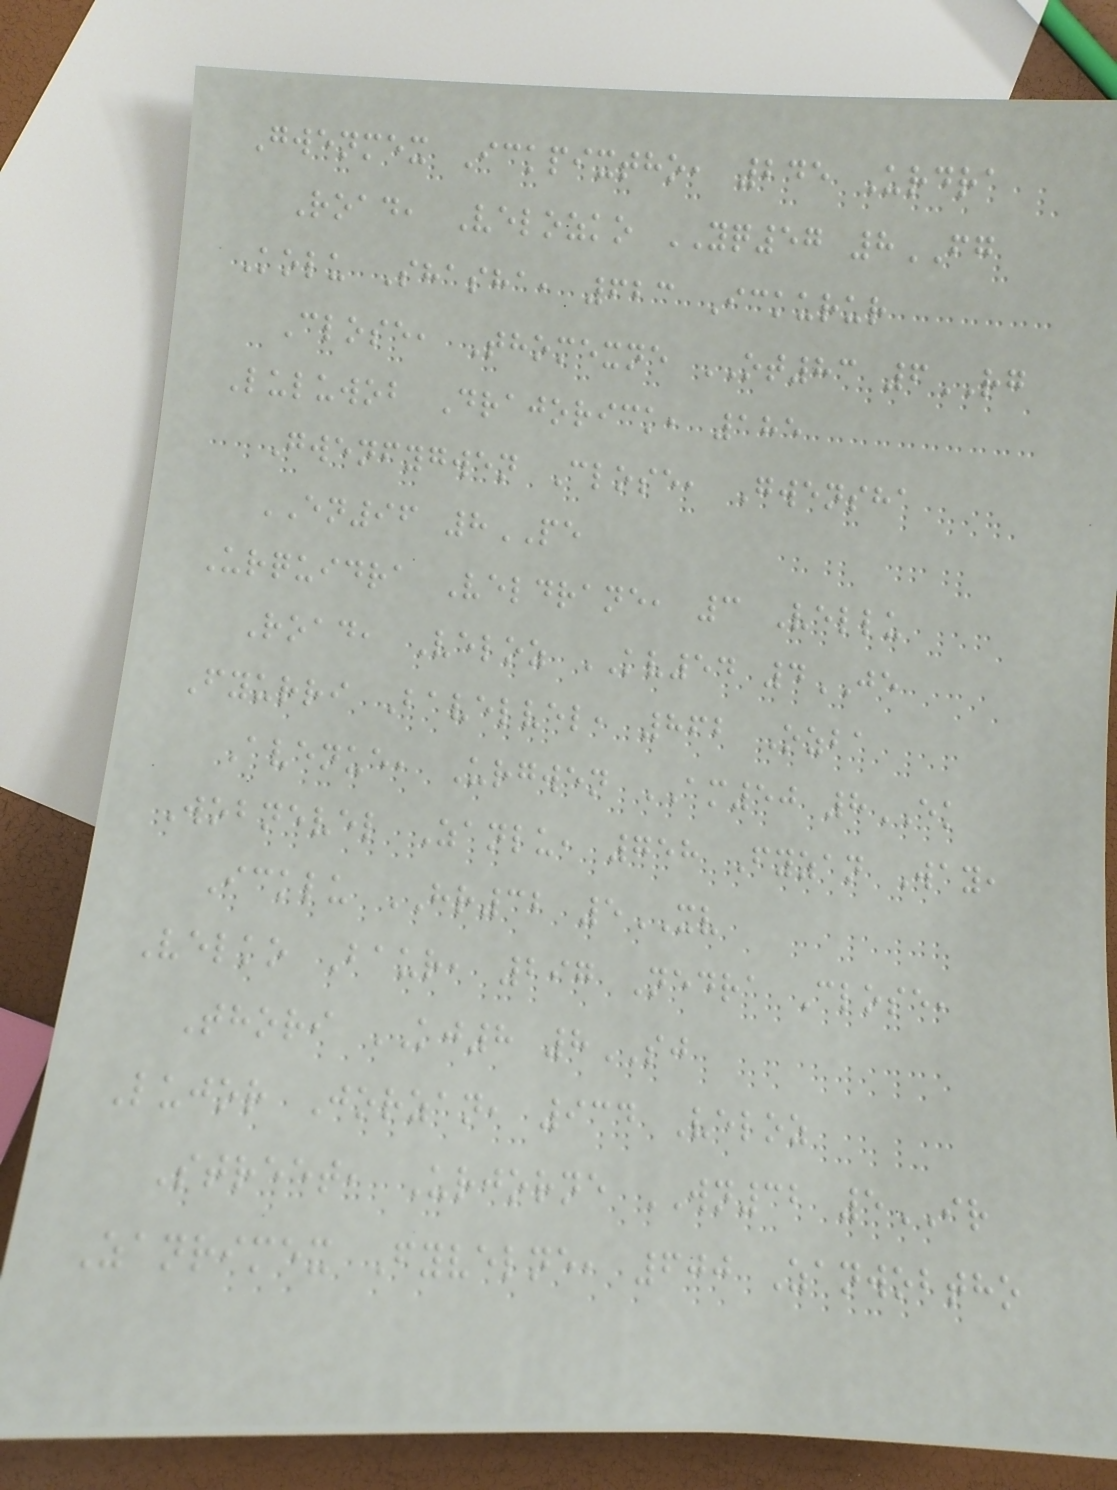Gwenmex Ickpixtho, 245 Urdra
Road, Velozko YQ57 8FG
Kolu Shasha, 623 Ickurur
Close, Thomexne OT83 6RG
Luluwob Drajorick, 185
Gwenfygwen Close, Gwensha
EN96 8PE
Urquidra Veldrane, 3 Vellu
Road, Veloz KV54 4JE
Fyurri Bavelvel, 862 Ozba
Avenue, Urgwen AM50 8EK
Wobnevel Zanlu, 758 Fyzan Way,
Icklu HR32 5XV
Velko Baur, 297 Nedra Close,
Thori KJ8 8SJ
Lujor Jorzan, 934 Veloz
Street, Urjorne WN32 5IR
Zanrimex Fyvelne, 600 Zanwobtho
